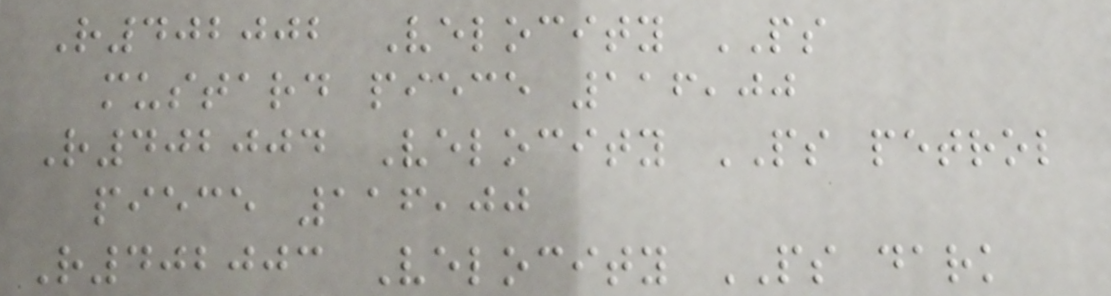R402002 Velocity PS
mustard piece 116,00
R402004 Velocity PS petrol
piece 116,00
R402003 Velocity PS dark
